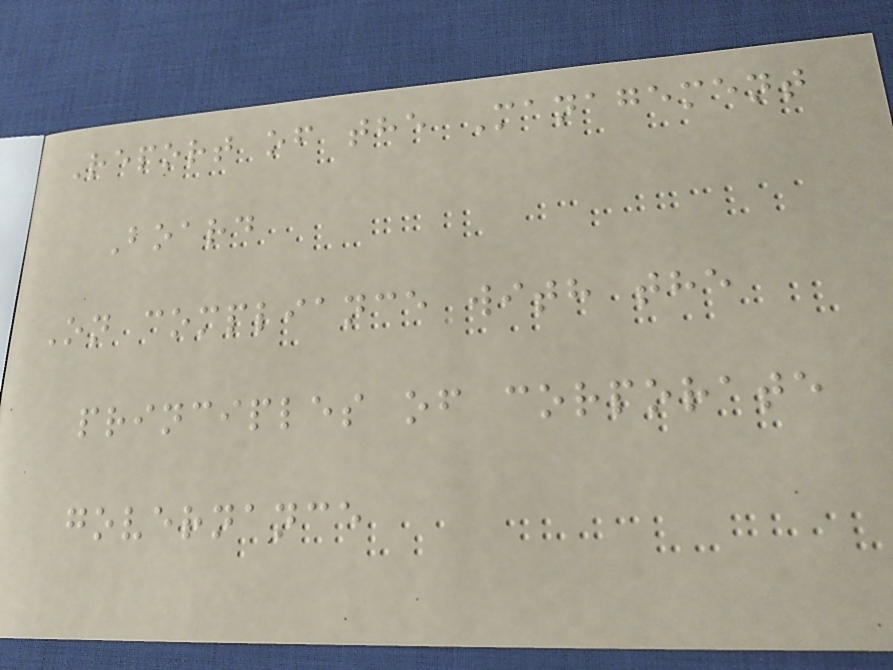Report of the Management
Board
On compliance with the
principles of corporate
governance
